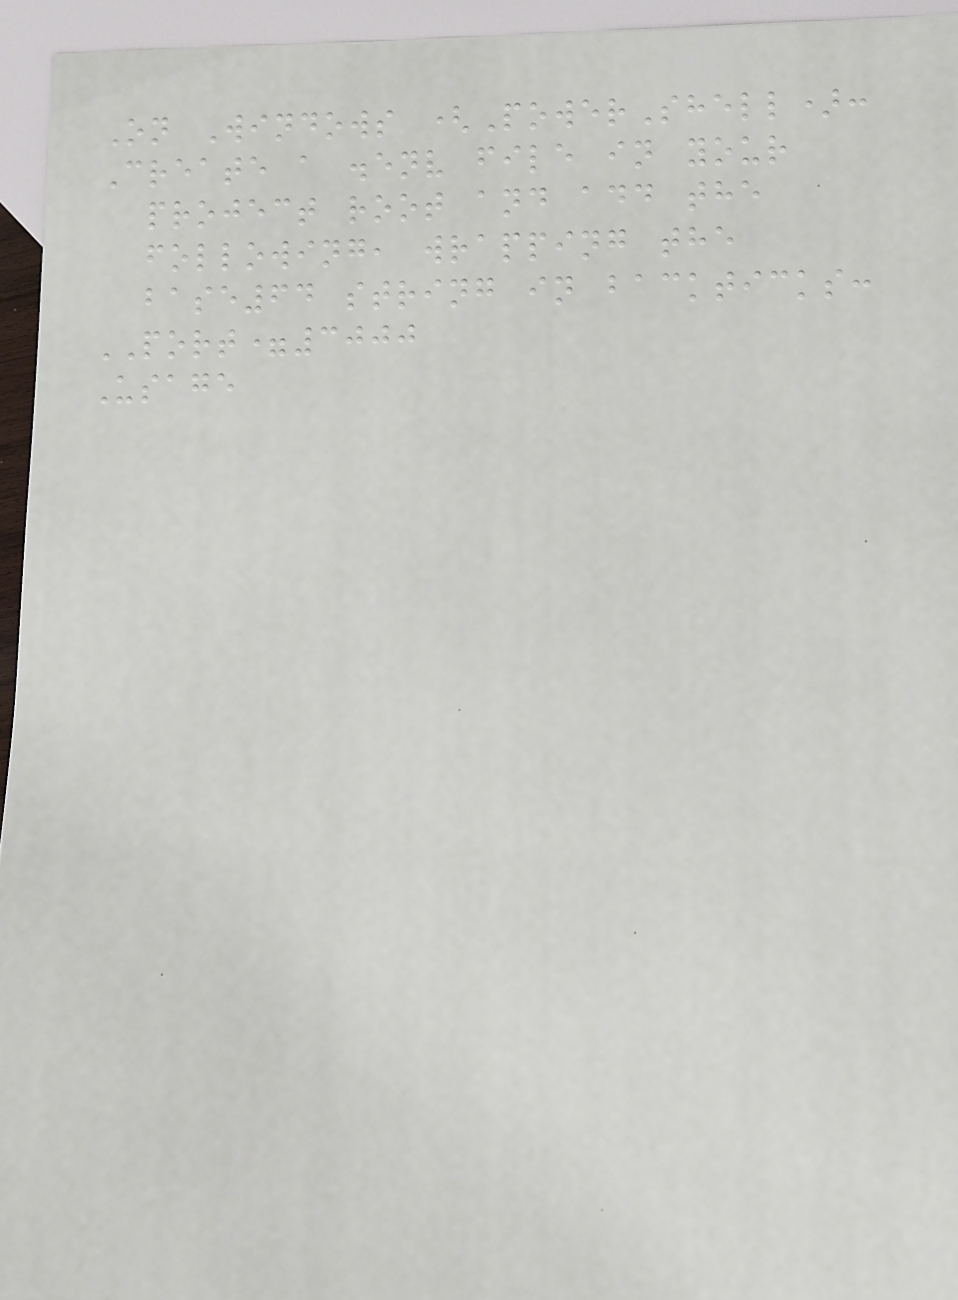On Windows (PowerShell):
Create a .env file in your
project root and add the
following, wrapping the
base64 string in backticks:
PORT=3000
Usage
